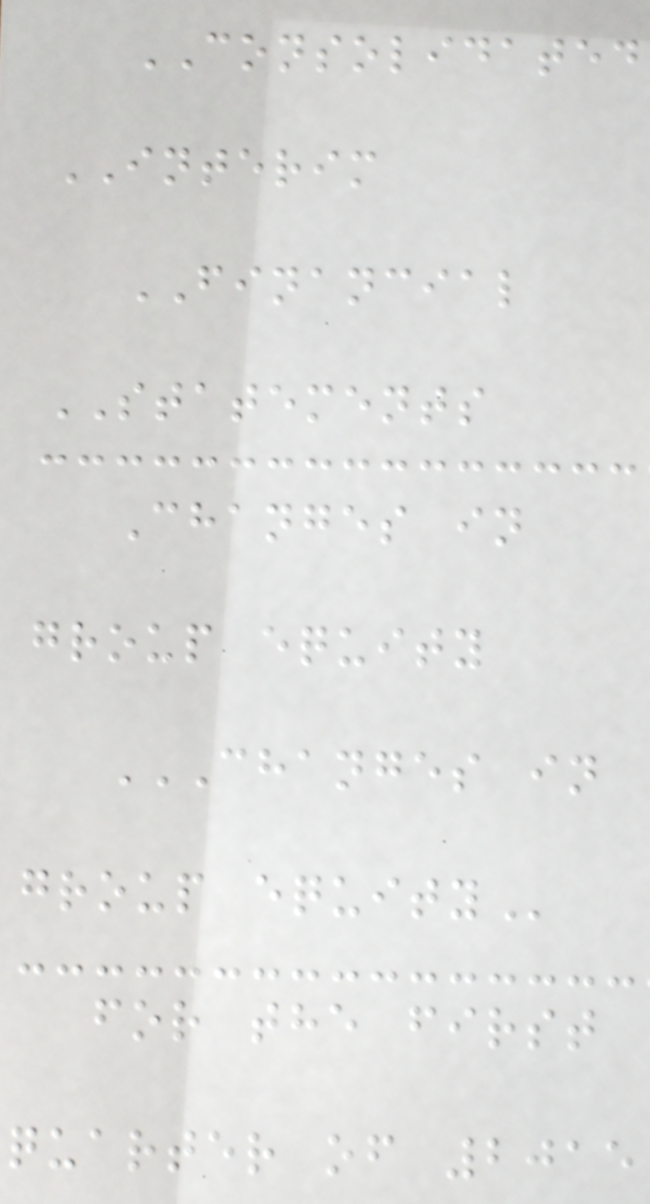CONSOLIDATED
INTERIM
FINANCIAL
STATEMENTS
Changes in
group equity
CHANGES IN
GROUP EQUITY
for the first
quarter of 2015
